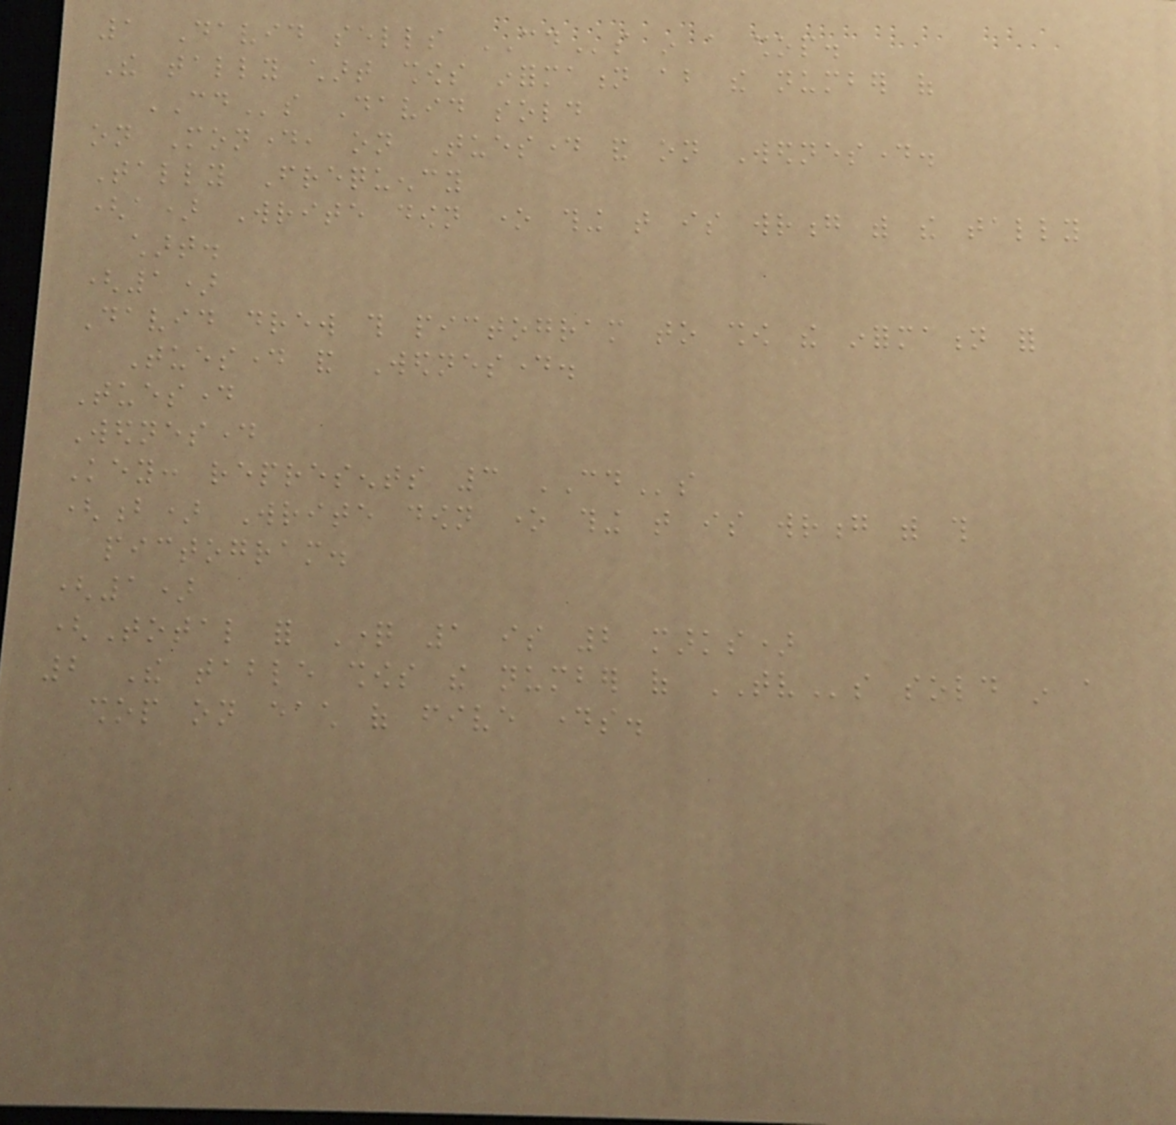1 David sells CDs in a shop.
The tally chart shows information about the number of
CDs David sold
on Monday, on Tuesday and on Wednesday.
Tally Frequency
(a) Write down one thing that is wrong with the tally
chart.
(1)
David drew this pictogram to show the information for
Tuesday and Wednesday.
Tuesday
Wednesday
Key: represents 3 CDs
(b) Write down one thing that is wrong with this
pictogram.
(1)
(Total for Question 1 is 2 marks)
2 The table shows the number of TVs sold in a
shop on each of five days.
